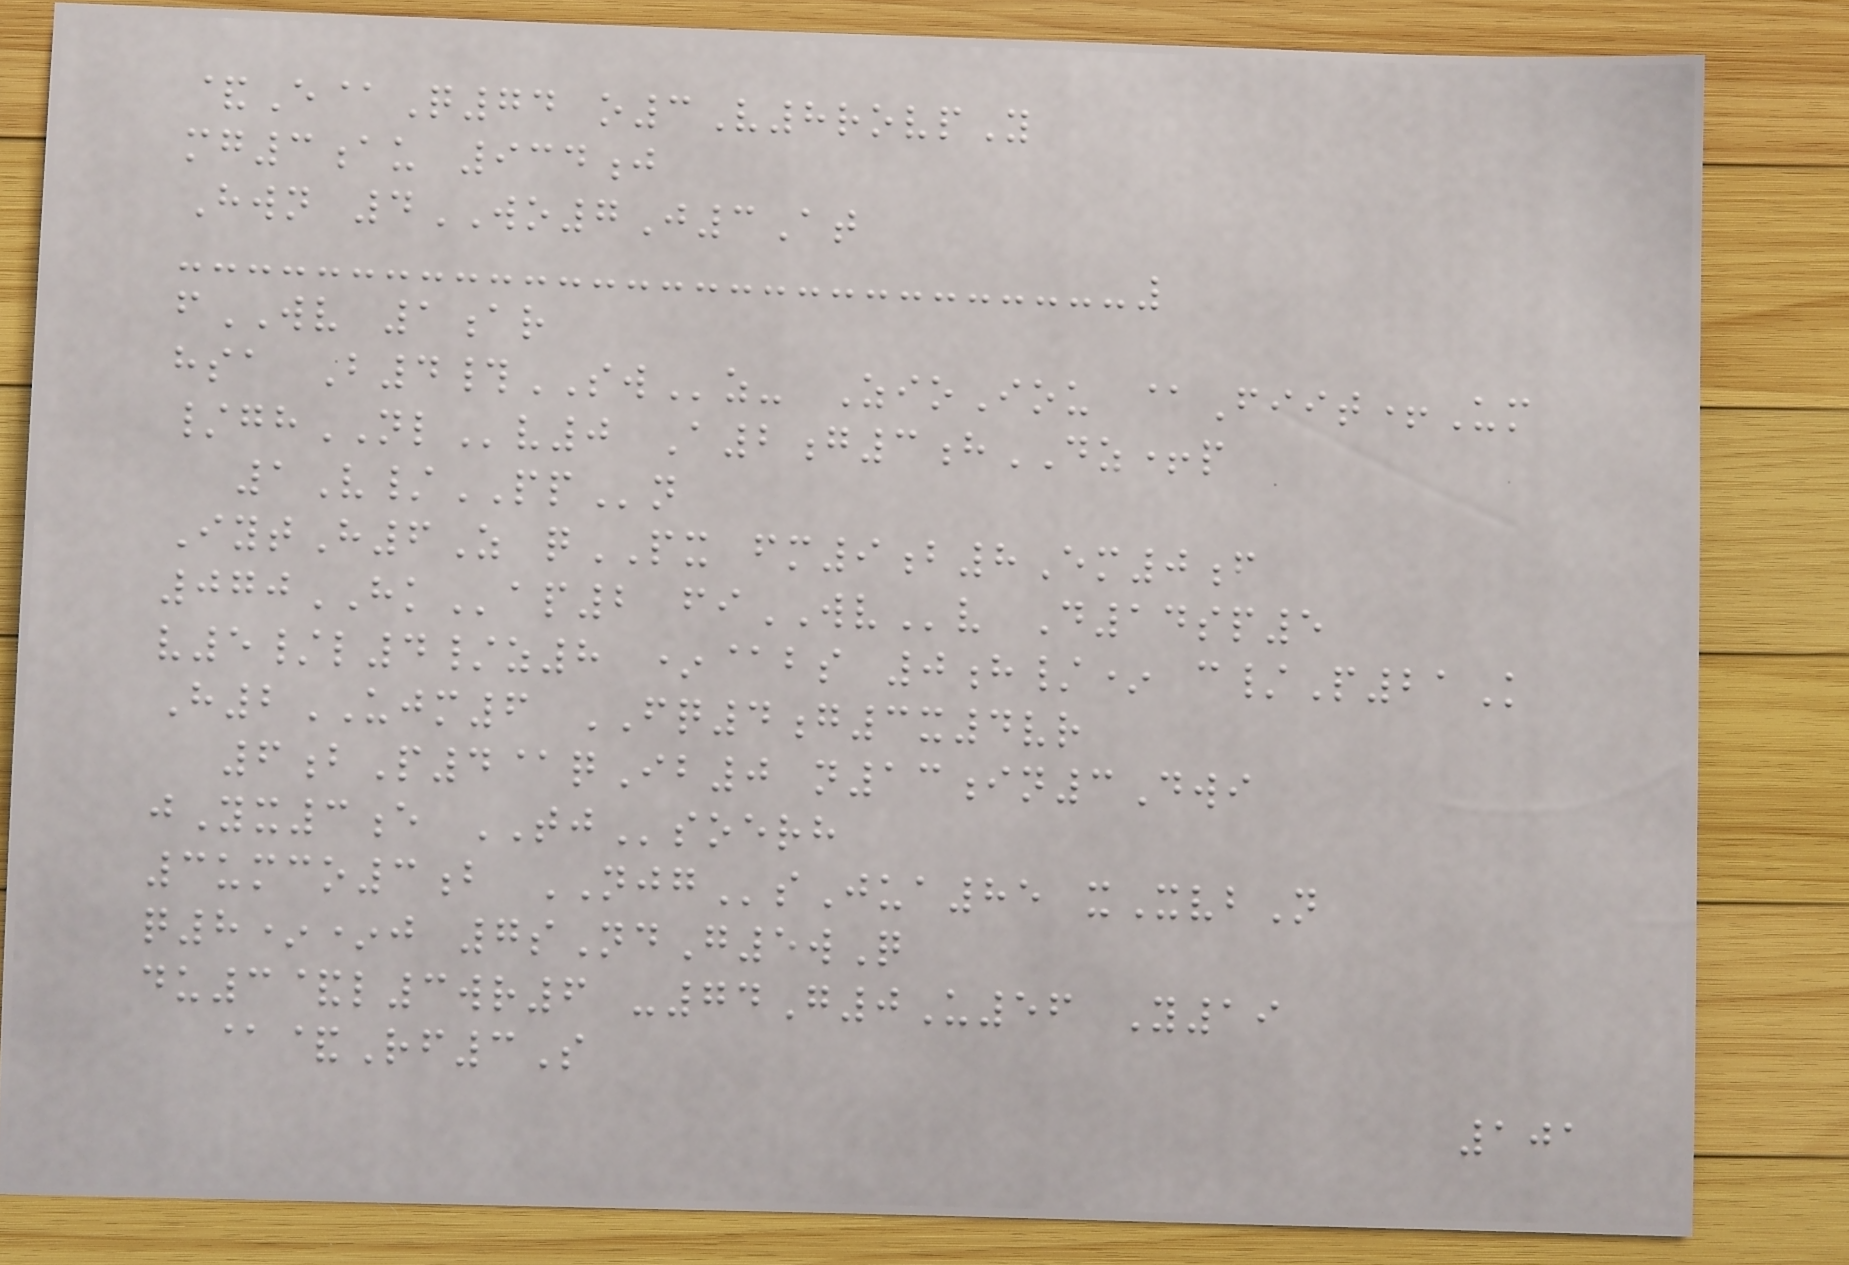&E@Q74 o3V8rovpY
mg3au 934j
Hwn 4WO7J3At
fWV 1ar
hsa B4#SWz- ZioIou @Fiit+Um
/ghNLv0 A2g3hDZ+p
1V/PPn
IytH6Z qPX fm9b8Em0f
070HKap2 fiWVv D14sp5
v5/l4/z8 *@bs 0h/* c/P21K
H2UJM6 FQ4g3x4vr
6bP4@qIb0 n13in3Dwi
jYx3e TJsoerh
3umco3b NJGsJua85 xXvbN
q8**j 7sNdG5wQ
du3&l3wr6 -74G0U56 Y19
@&Rf3S
101
